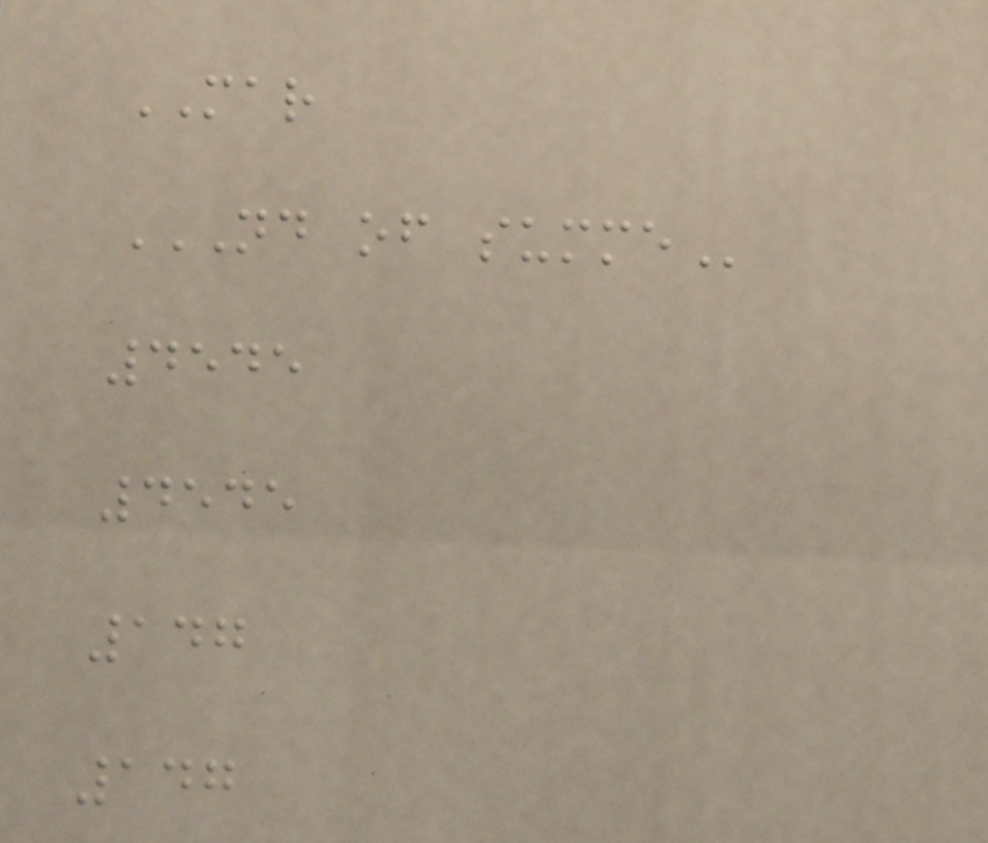MAR
ND OF SUMME
4545
4545
147
147
